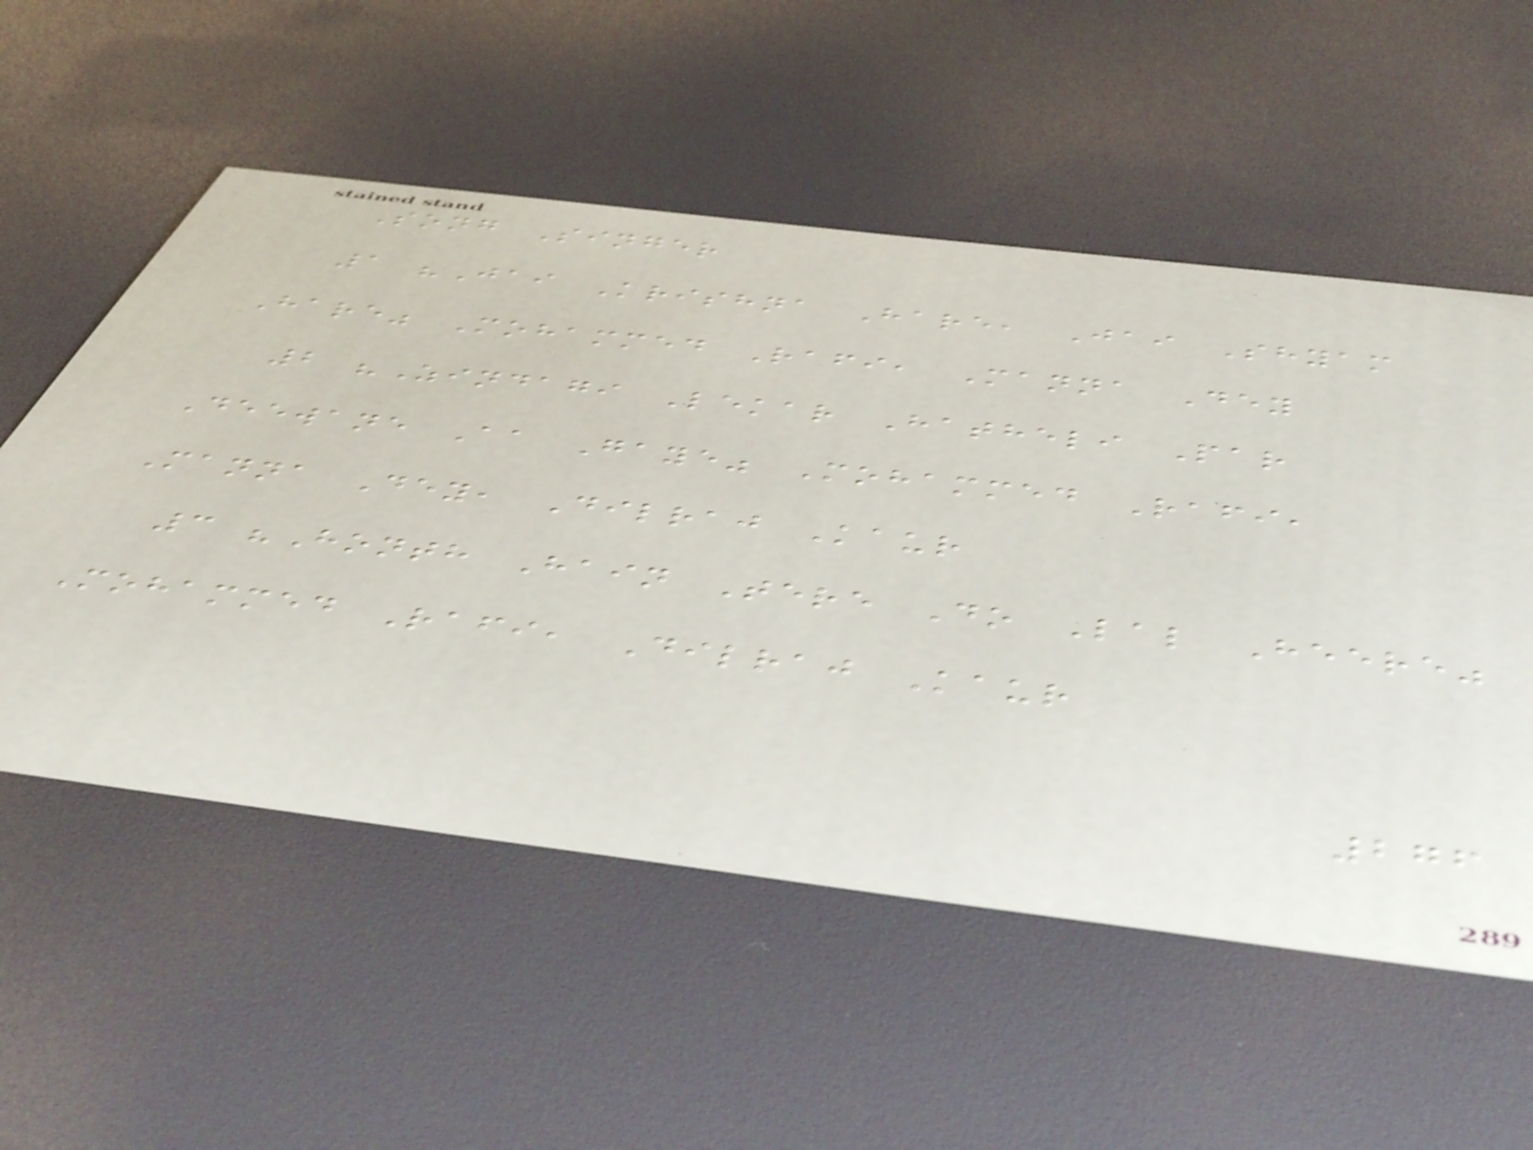Song Singer
1 "Jai Krishna Hare, Jai Shyam
Hare" Mohammed Rafi, Manna Dey
2 "Zindagi Lekar Hatheli Par
Deewane Aa Gaye" Mohammed Rafi,
Manna Dey, Dilraj Kaur
3 "Honth Hain Tere Do Lal Heere"
Mohammed Rafi, Dilraj Kaur
276
